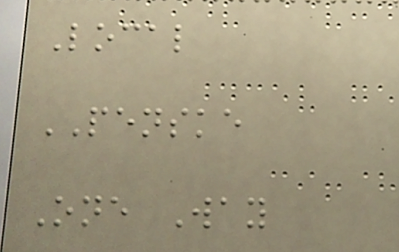Local
PENSKE
One Way
